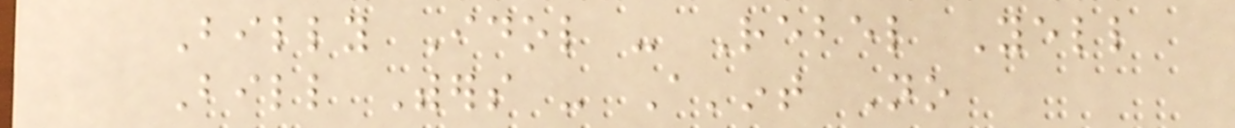Billy Idol - Rebel Yell
Bill Withers - A'int No
